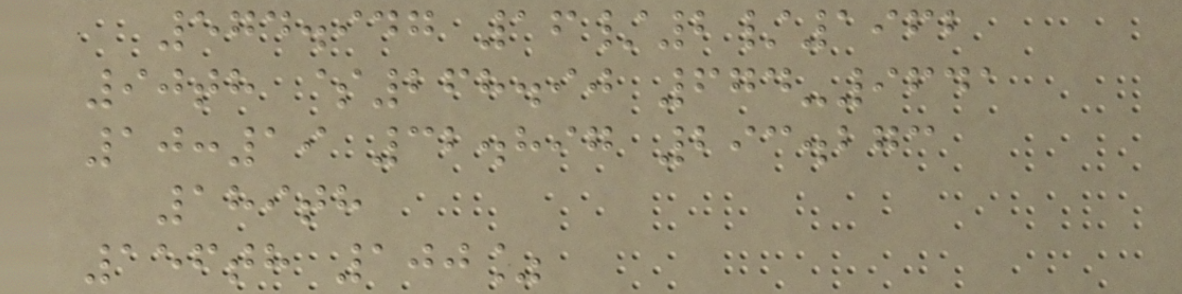574.947 16/2/1962
90th $268.90 674-9641
10:19 32.897 293.273
189th
156th 100%
